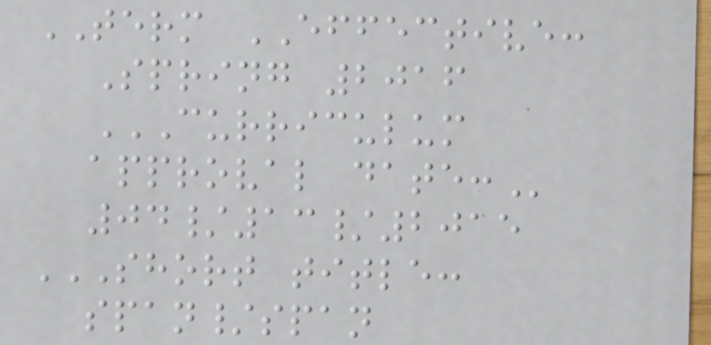TERM EFFECTIVE:
Spring 2016
CURRICULUM
APPROVAL DATE:
04/13/2015
SHORT TITLE:
SPAN/SPAN
